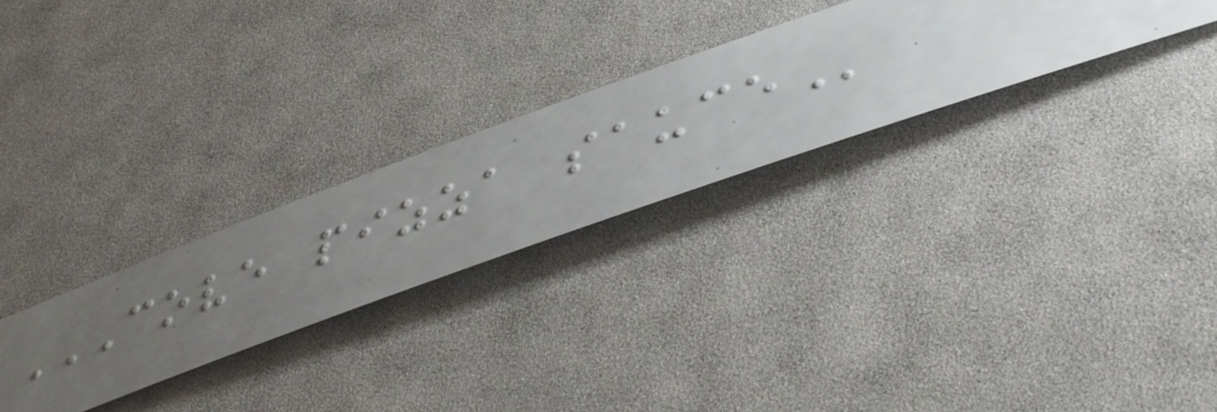COVE PIZZA SAUCE
